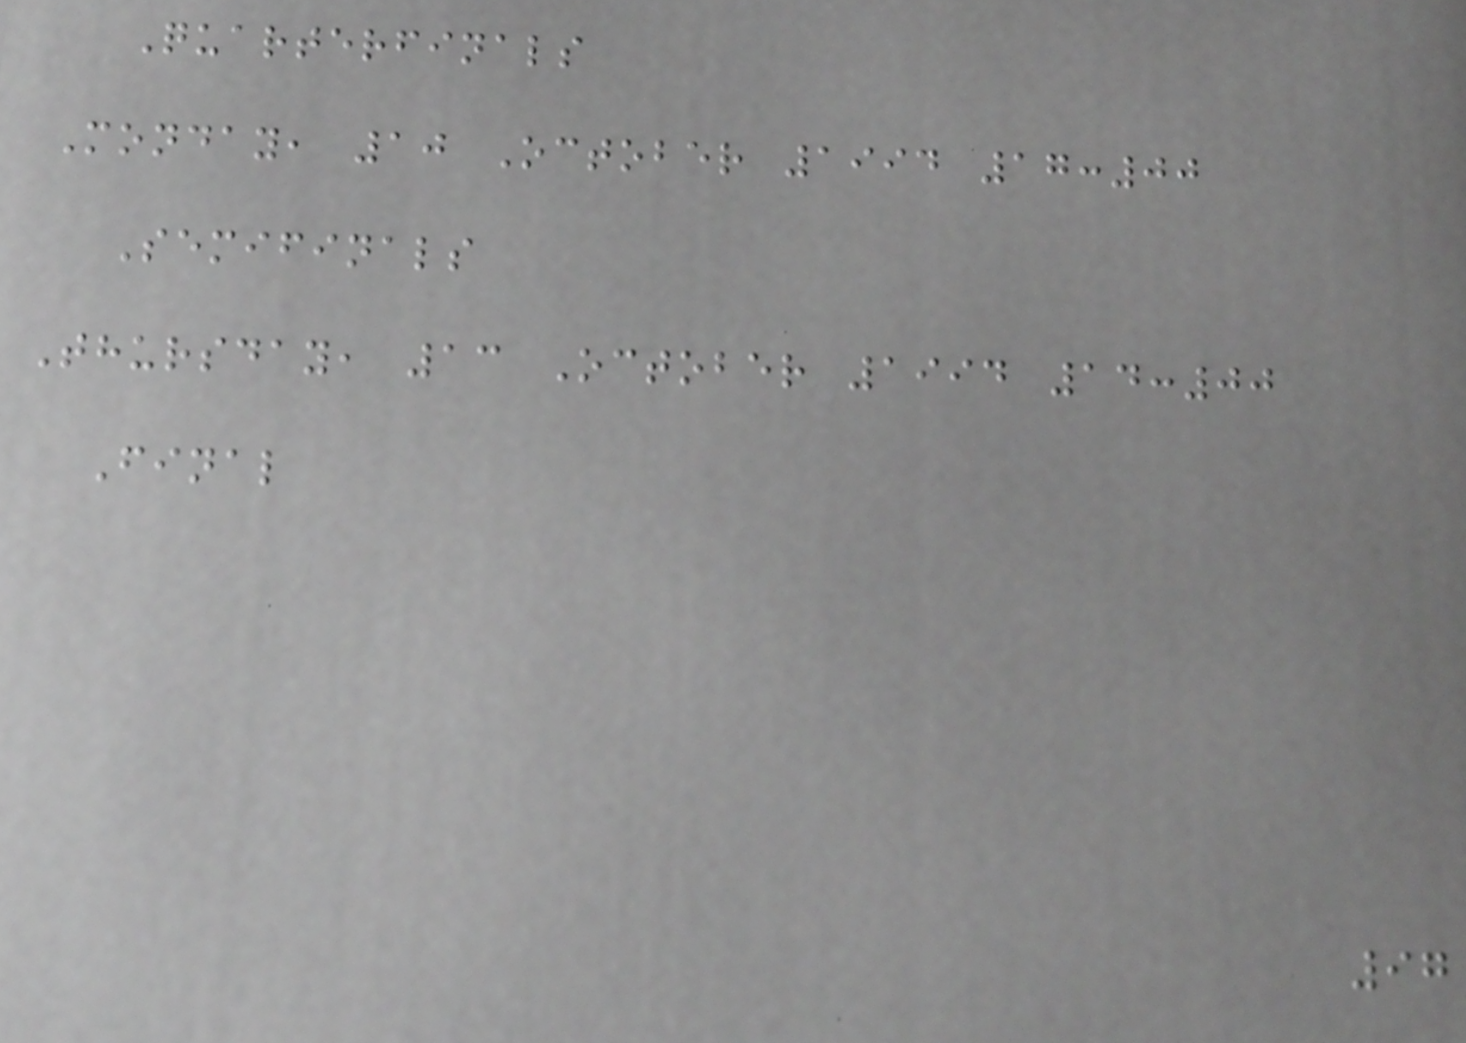Quarterfinals
Monday, 10 October 1994 17:00
Semifinals
Thursday, 13 October 1994 14:00
Final
97
